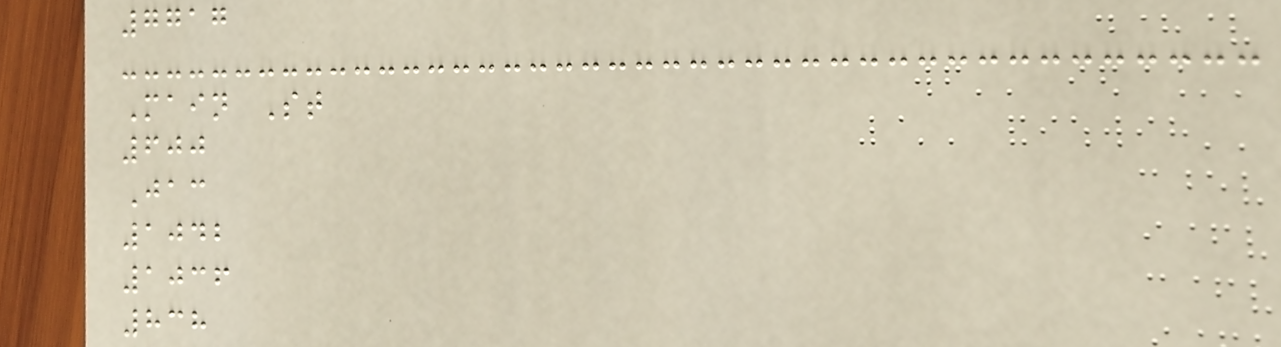7717
Main St
600
Jac
1042
1036
838
